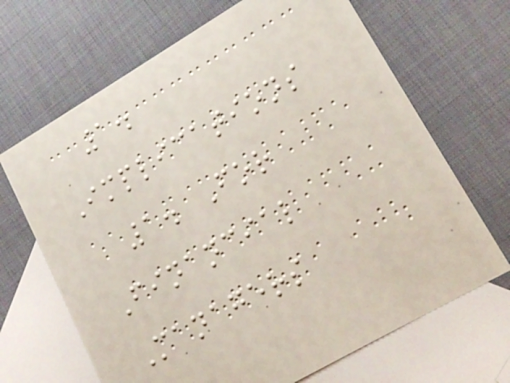1.
Implications
1. For
Financial
Managers
